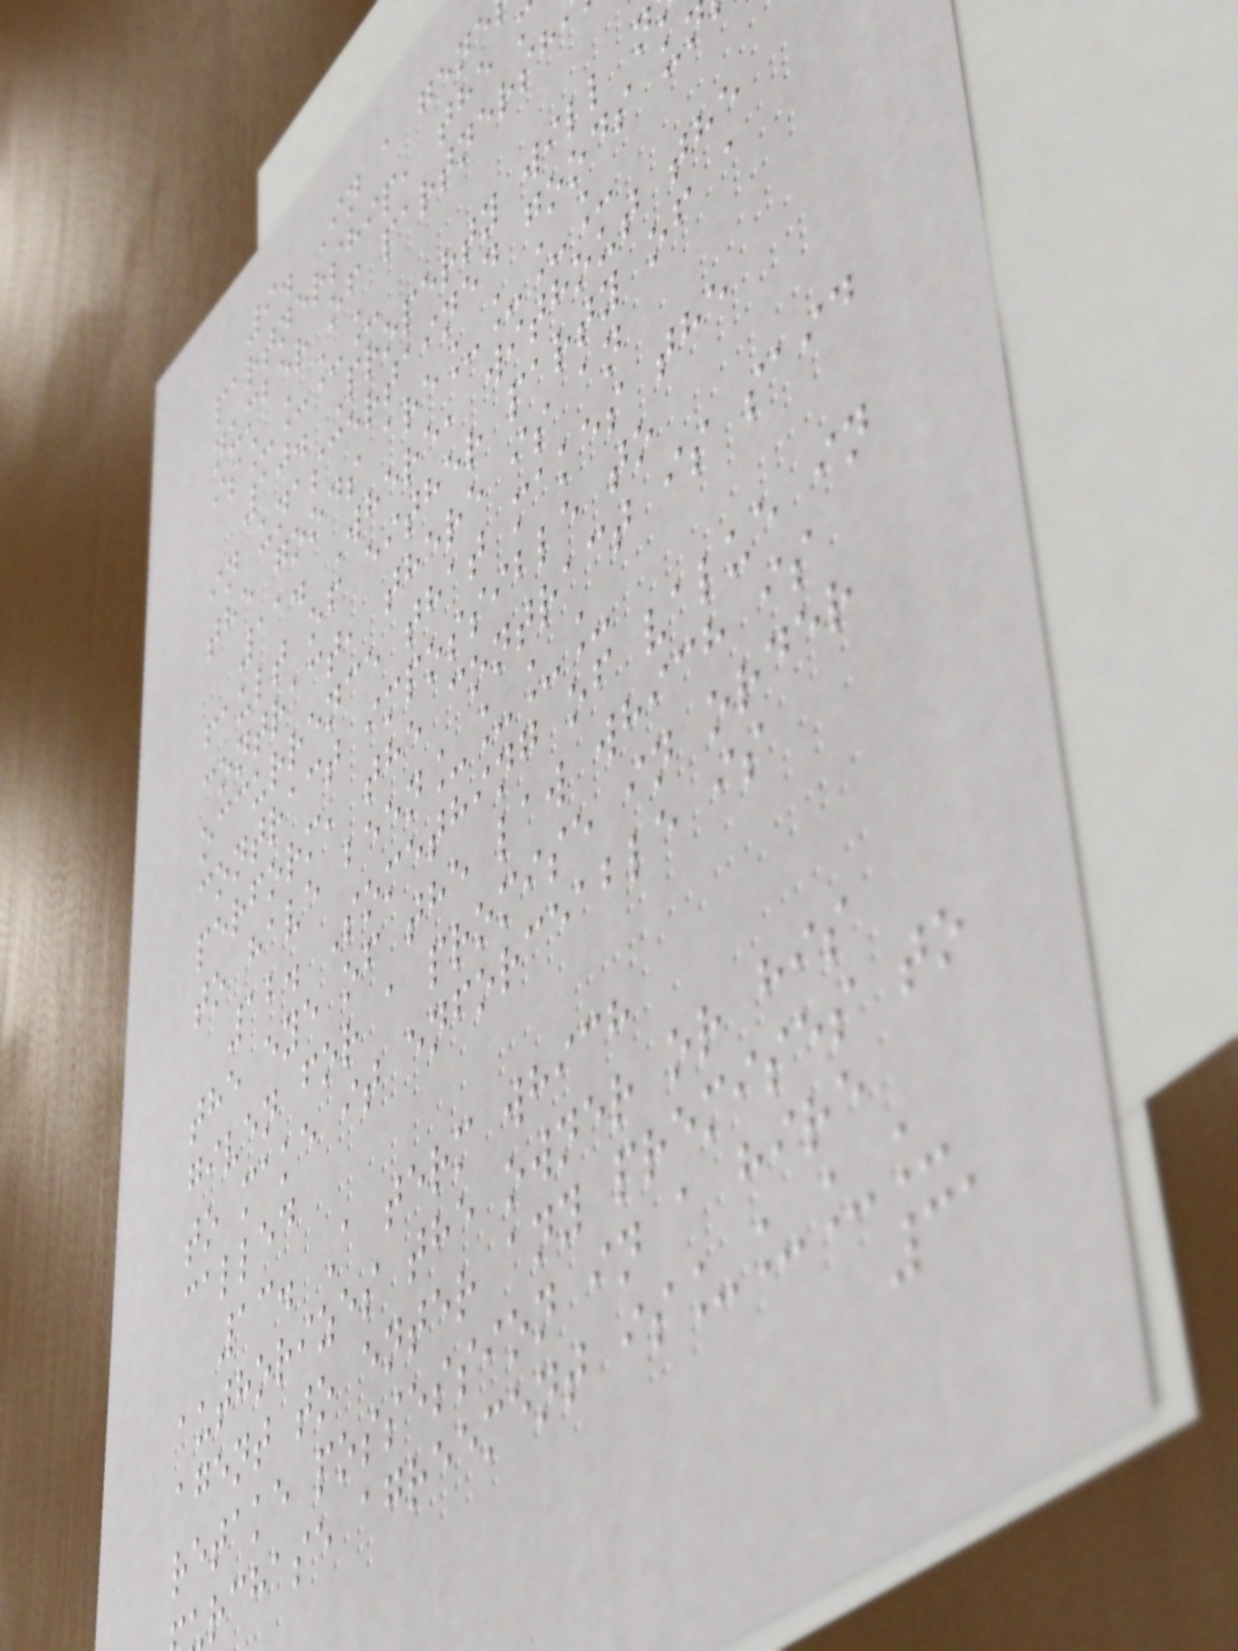9. In a gene
partnership, the
number of partnersh
is____
10. Property will n
in unascertained goods u
the goods are____
11. Where, without the
fault of either party of a
contract, there is an
occurrence that makes the
contract impossible to
perform, the contract is said
to have been____
12. Something of value in
the eye of the law which is
given for a promise in order
to make it enforceable is
called
13. A term which
authorizes the owner or his
agent to enter any premises to
retake possession in a hire
rchase agreement is____
31
